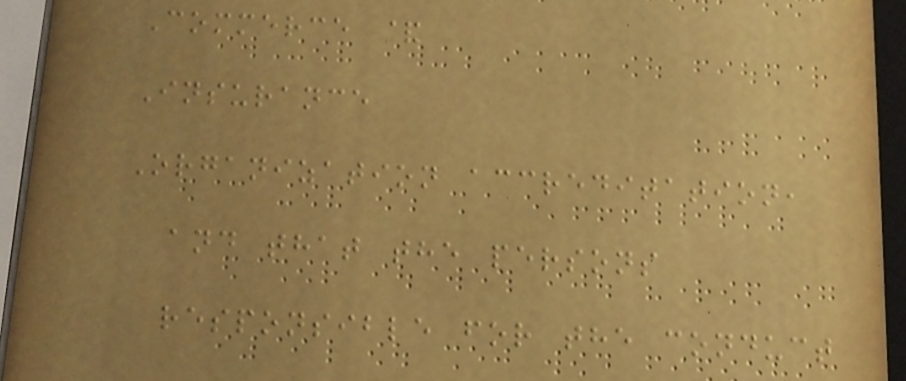Commerce &
Insurance
Organization accreditation,
and that the persons
responsible for the conduct
